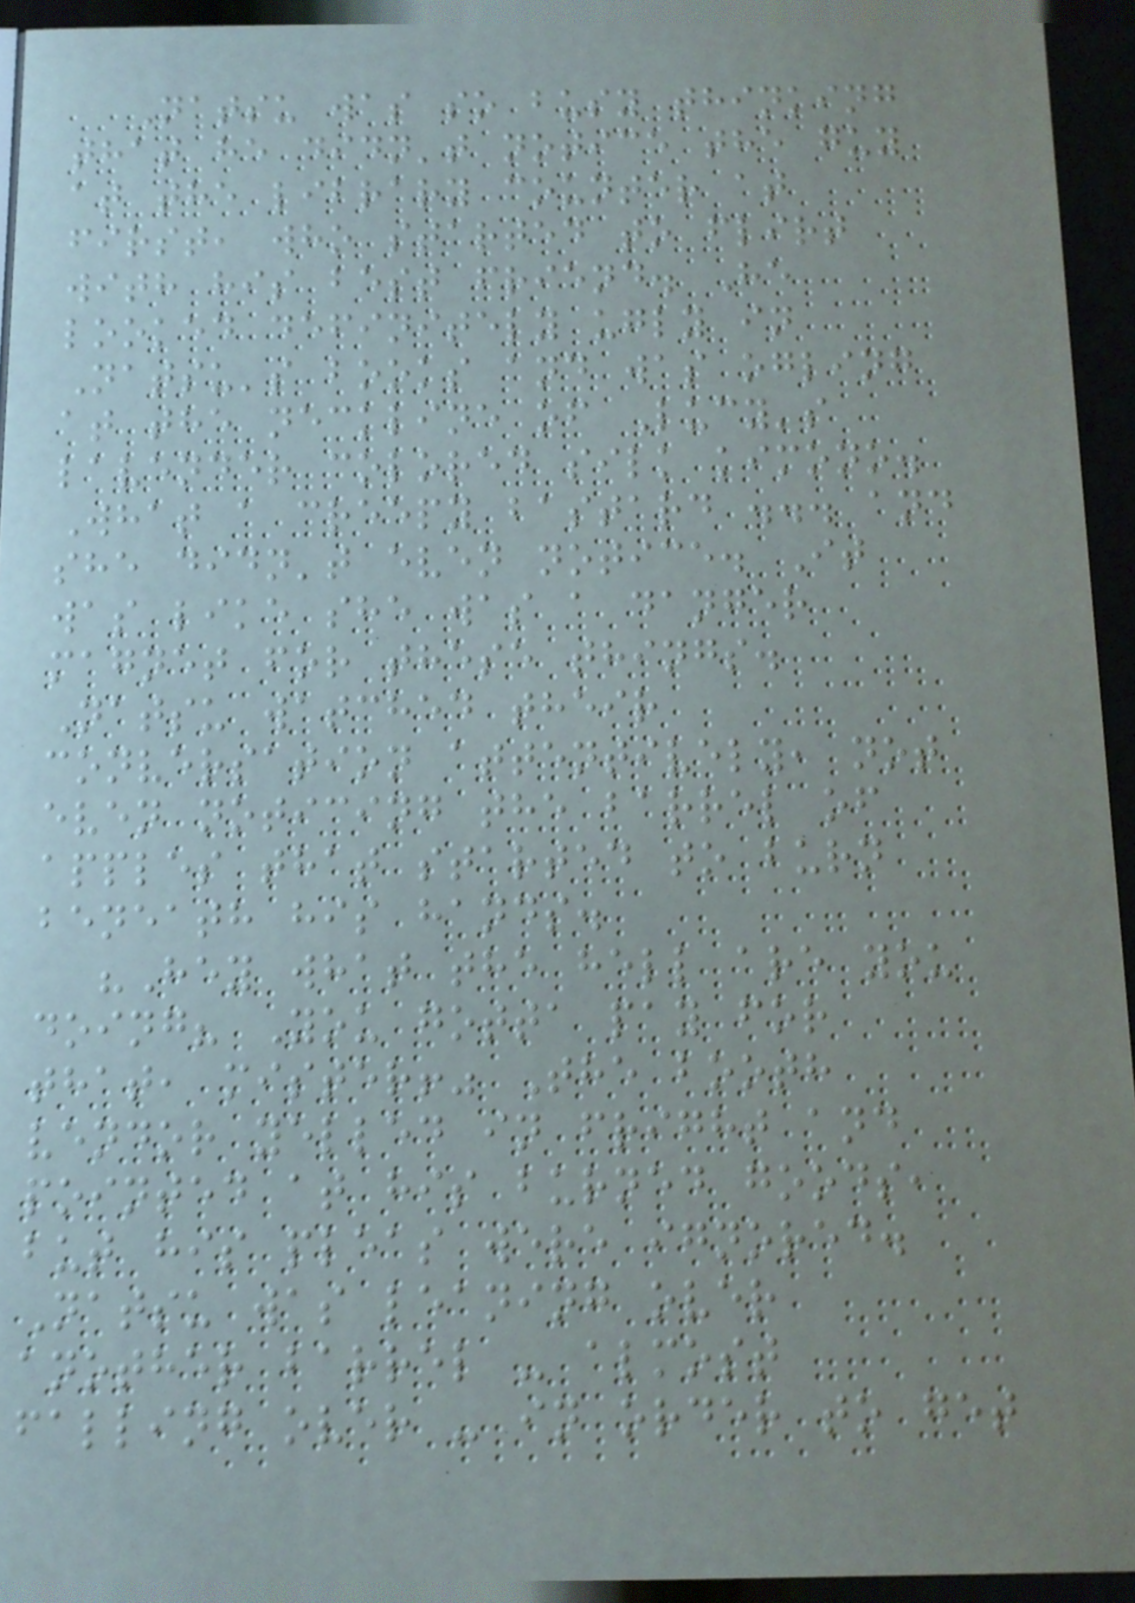Natsu was so busy thinking
that he didn't notice the guy
at the library counter at
first, who started to flirt
with his best friend. He
looked definitely ugly in
Natsu's books and was ogling
at the neckline of Lucy's
lavender colored silk kimono.
What a creepy bastard ... and
she didn't even notice. It
was like she was a danger
magnet for these things.
Natsu watched their
conversation attentively, not
even noticing the barrel of
apples that started to burn
beneath his hands.
"Hey what the hell are you
doing? You gotta pay for
that, mister!" The booth
vendor yelled in fright and
pointed at his burned goods,
but his pleas were ignored.
Natsu was leaning over
another barrel - almost
falling over - in order to get
